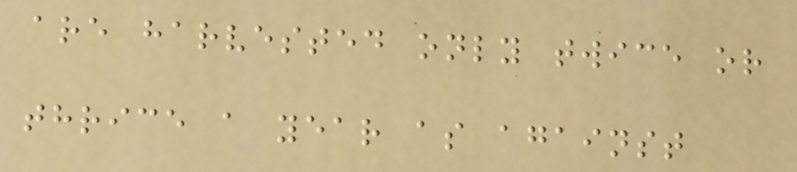are harvested only twice or
thrice a year as against
